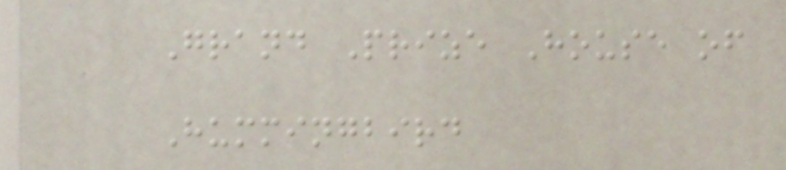Grand Prize House of
Hummingbird
